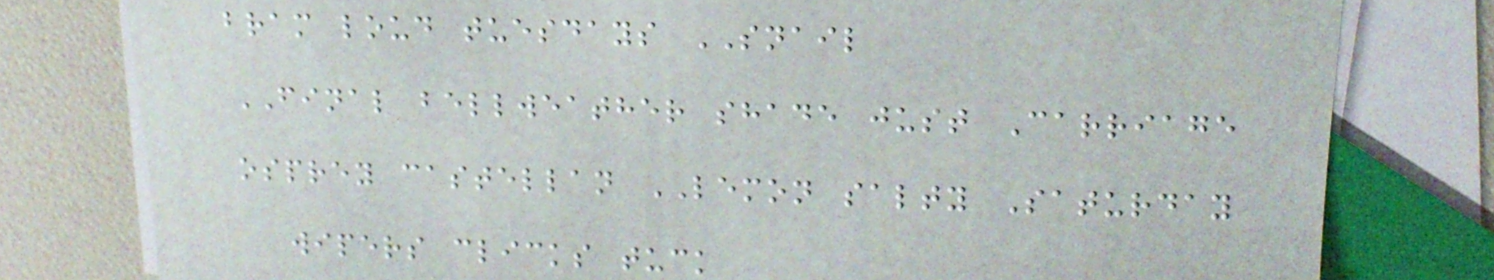bram loud tuesdays SNAIL
FINAL bellweather shade just Carriage
osprey castellan LEMON salty Saturday
wipers clicks tuck
